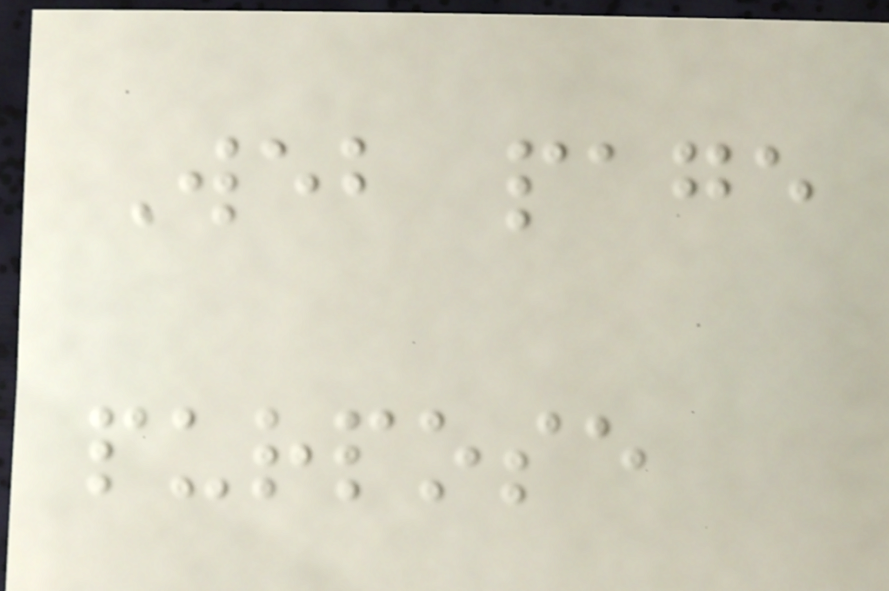Web page
purpose
